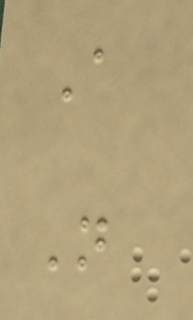A
N
